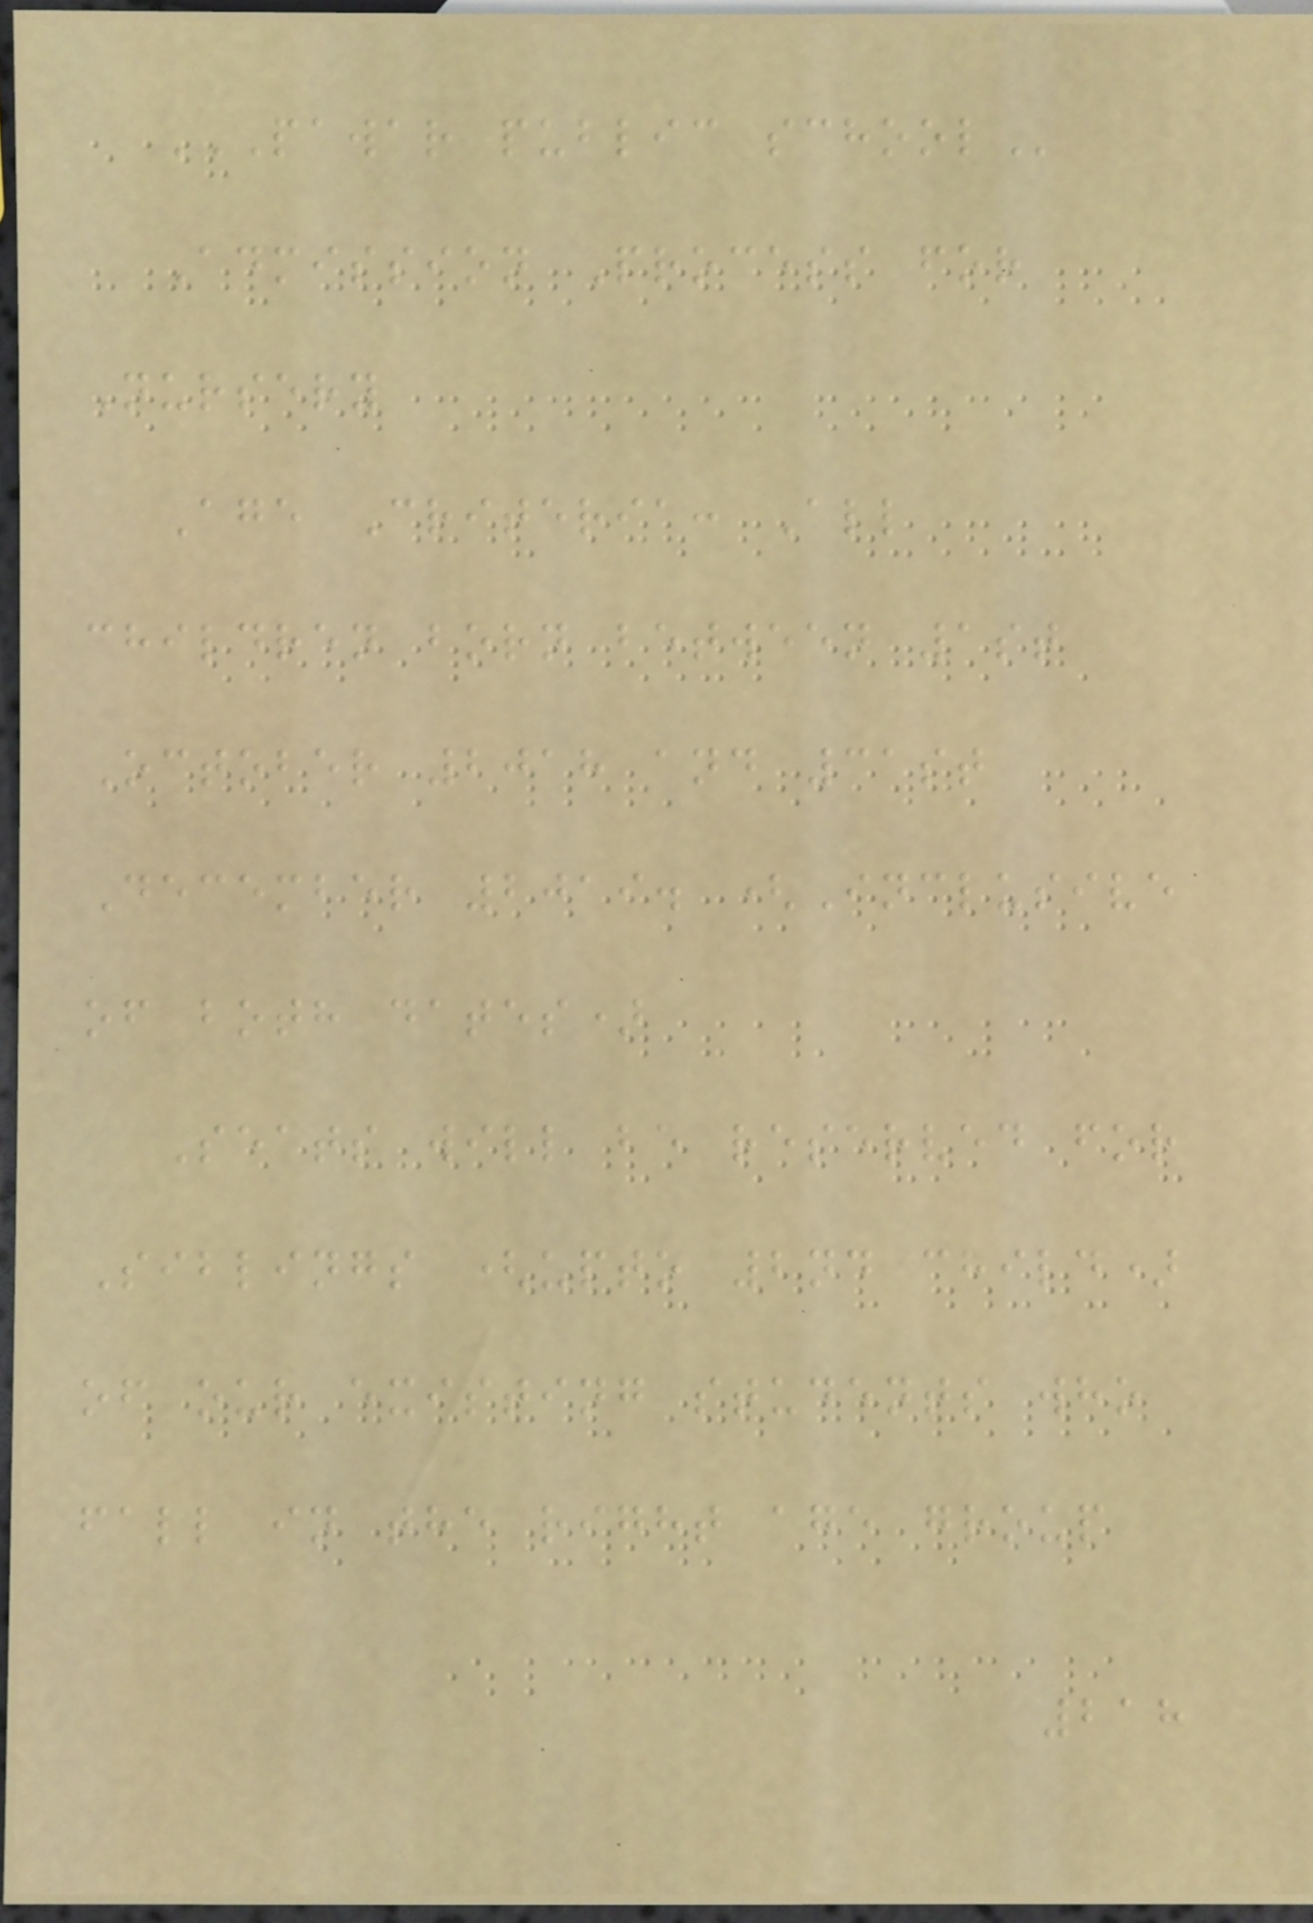PAWAR PUBLIC SCHOOL
Admission Process for
Nursery
Age Criteria: All
children born between 1st
October 2018 and 31st
December 2019. (Inclusive
of both dates)
Seats will be reserved for
Siblings (upto 2nd child)
of our existing students who
fall in the right age group
218
